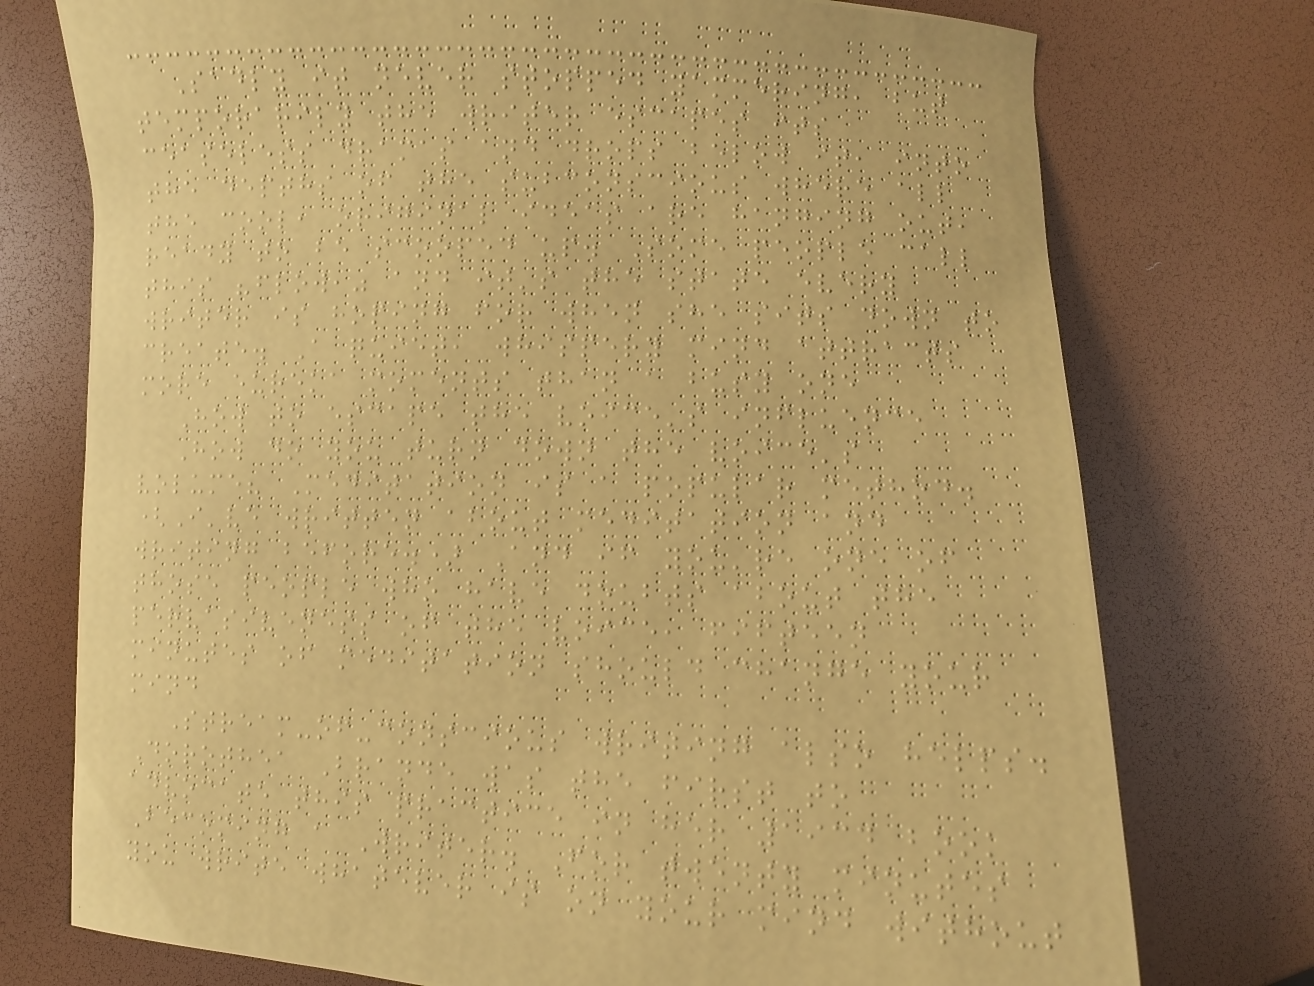Sadly it never stopped yammering, but
temporarily the writer escapes its
ceaseless dramas and drops below it, into
the depths of the subconscious where all
the cool, original ideas are hanging out,
ready to be scooped up. Some people call
this "flow," and it's the state every
writer is hoping for when she sits down to
create. A quiet, whispery mind attracts
more eureka moments than a busy one
How to escape the voice's influence
How do you turn down the voice's
volume? Meditation is a popular method.
(I've written about meditation and
writing before.) And if you're one of
those people who have doubts about the
pervasiveness of the voice, fifteen
minutes of meditation should change your
mind
Stream-of-conscious writing also helps.
Dorothea Brande was the first to
advocate this practice in her 1934 book
Becoming a Writer. For twenty minutes
you write whatever is on your mind without
